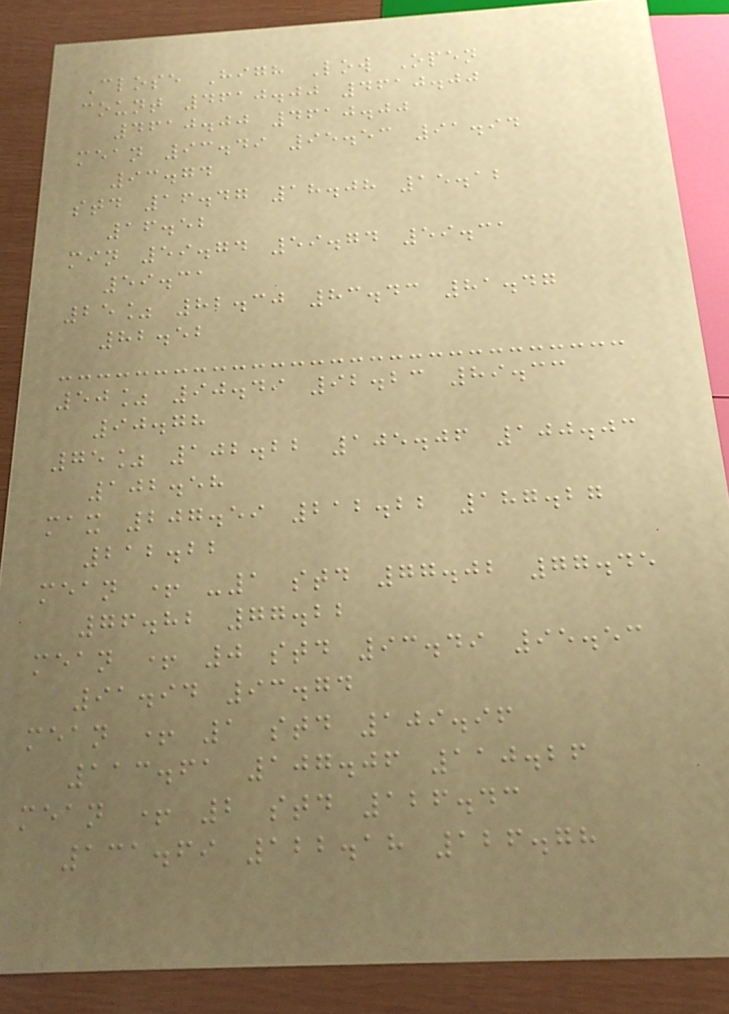Close High Low Open
count 4610.00 4610.00
4610.00 4610.00
mean 93.49 95.53 91.94
93.74
std 16.47 18.08 15.12
16.52
min 59.74 59.74 59.31
59.31
25% 82.30 83.43 81.47
82.52
50% 90.49 92.23 89.33
90.78
75% 102.22 105.06 100.03
102.58
max 207.59 212.22 187.27
212.22
mean + -1 std 77.02 77.45
76.82 77.22
mean + 0 std 93.49 95.53
91.94 93.74
mean + 1 std 109.96
113.61 107.06 110.26
mean + 2 std 126.43
131.69 122.18 126.78
